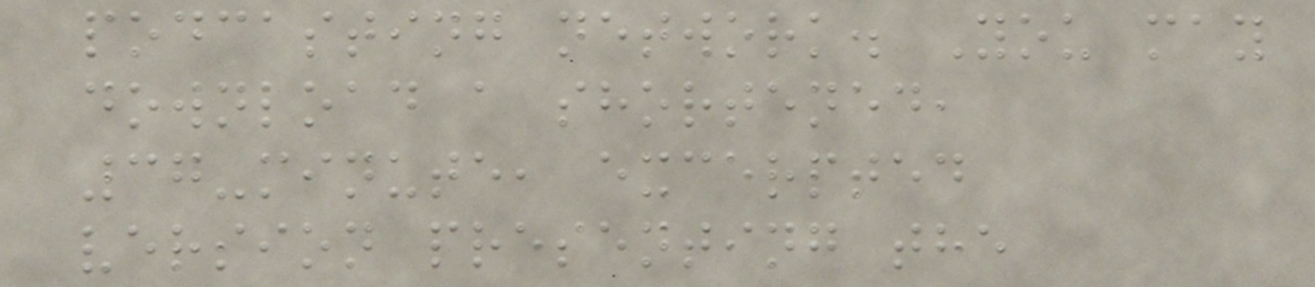podcasting network. You may
download a shortened,
37-minute, excerpted
version presenting the
